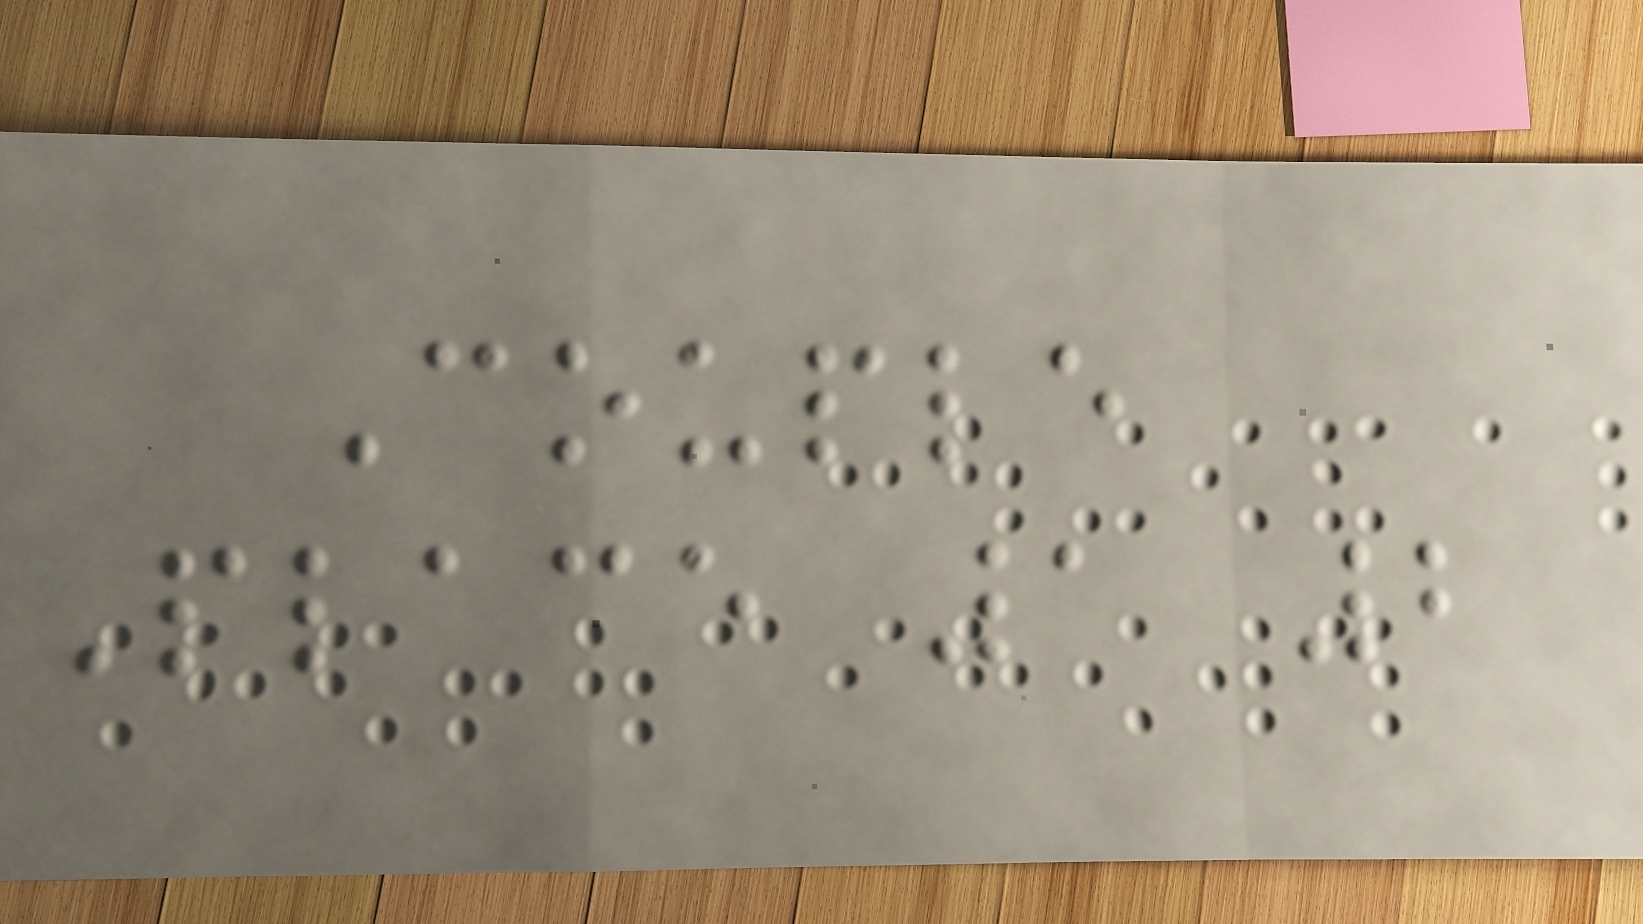Couple
Place 1 2
